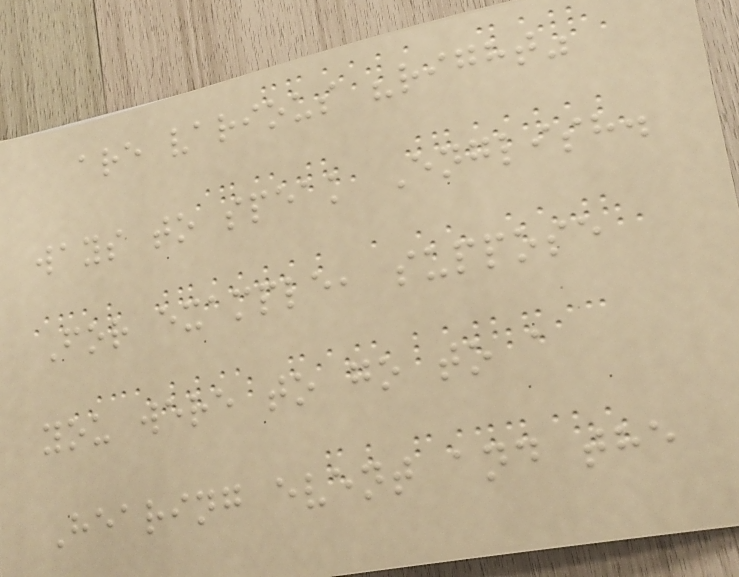are various "right"
ways to speak English.
For example, suppose
you were to go to a
Hearing event and the
